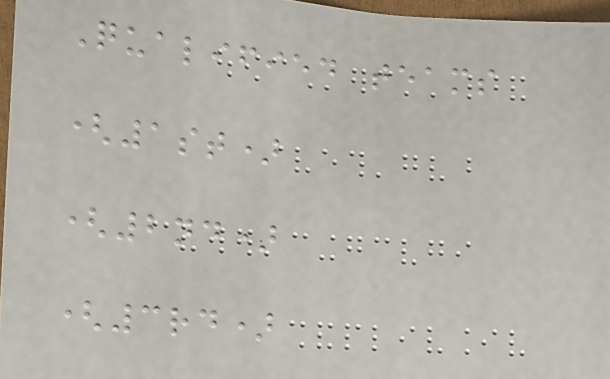Qualified teams
(1st)
(2nd)
(3rd)
